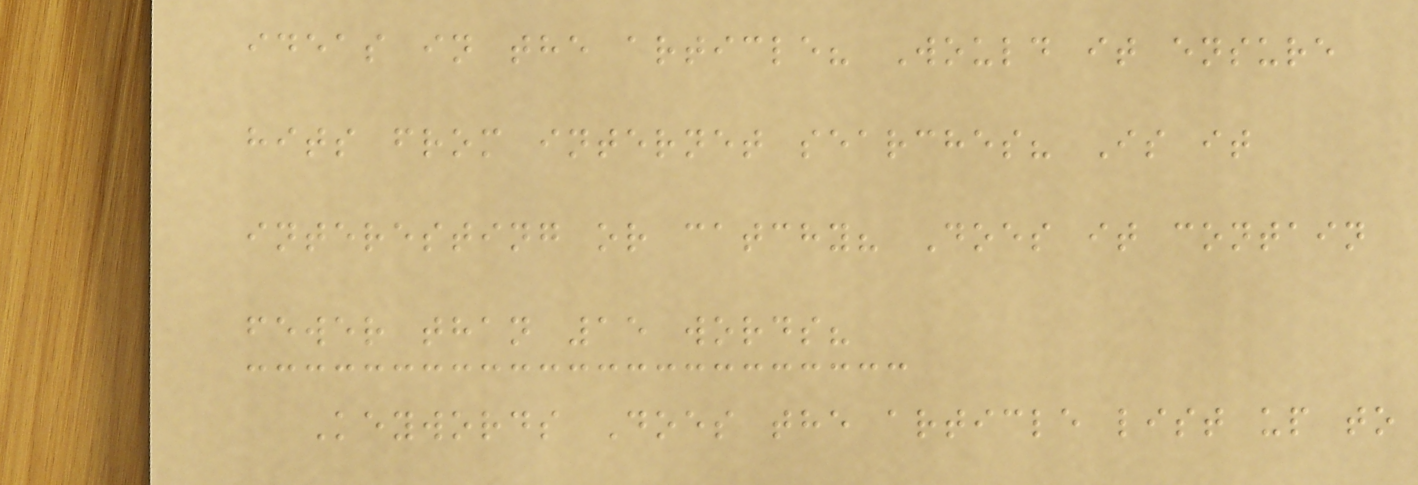ideas in the article? Would it ensure
hits from internet searches? Is it
interesting or catchy? Does it contain
fewer than 15 words?
Keywords Does the article list up to
